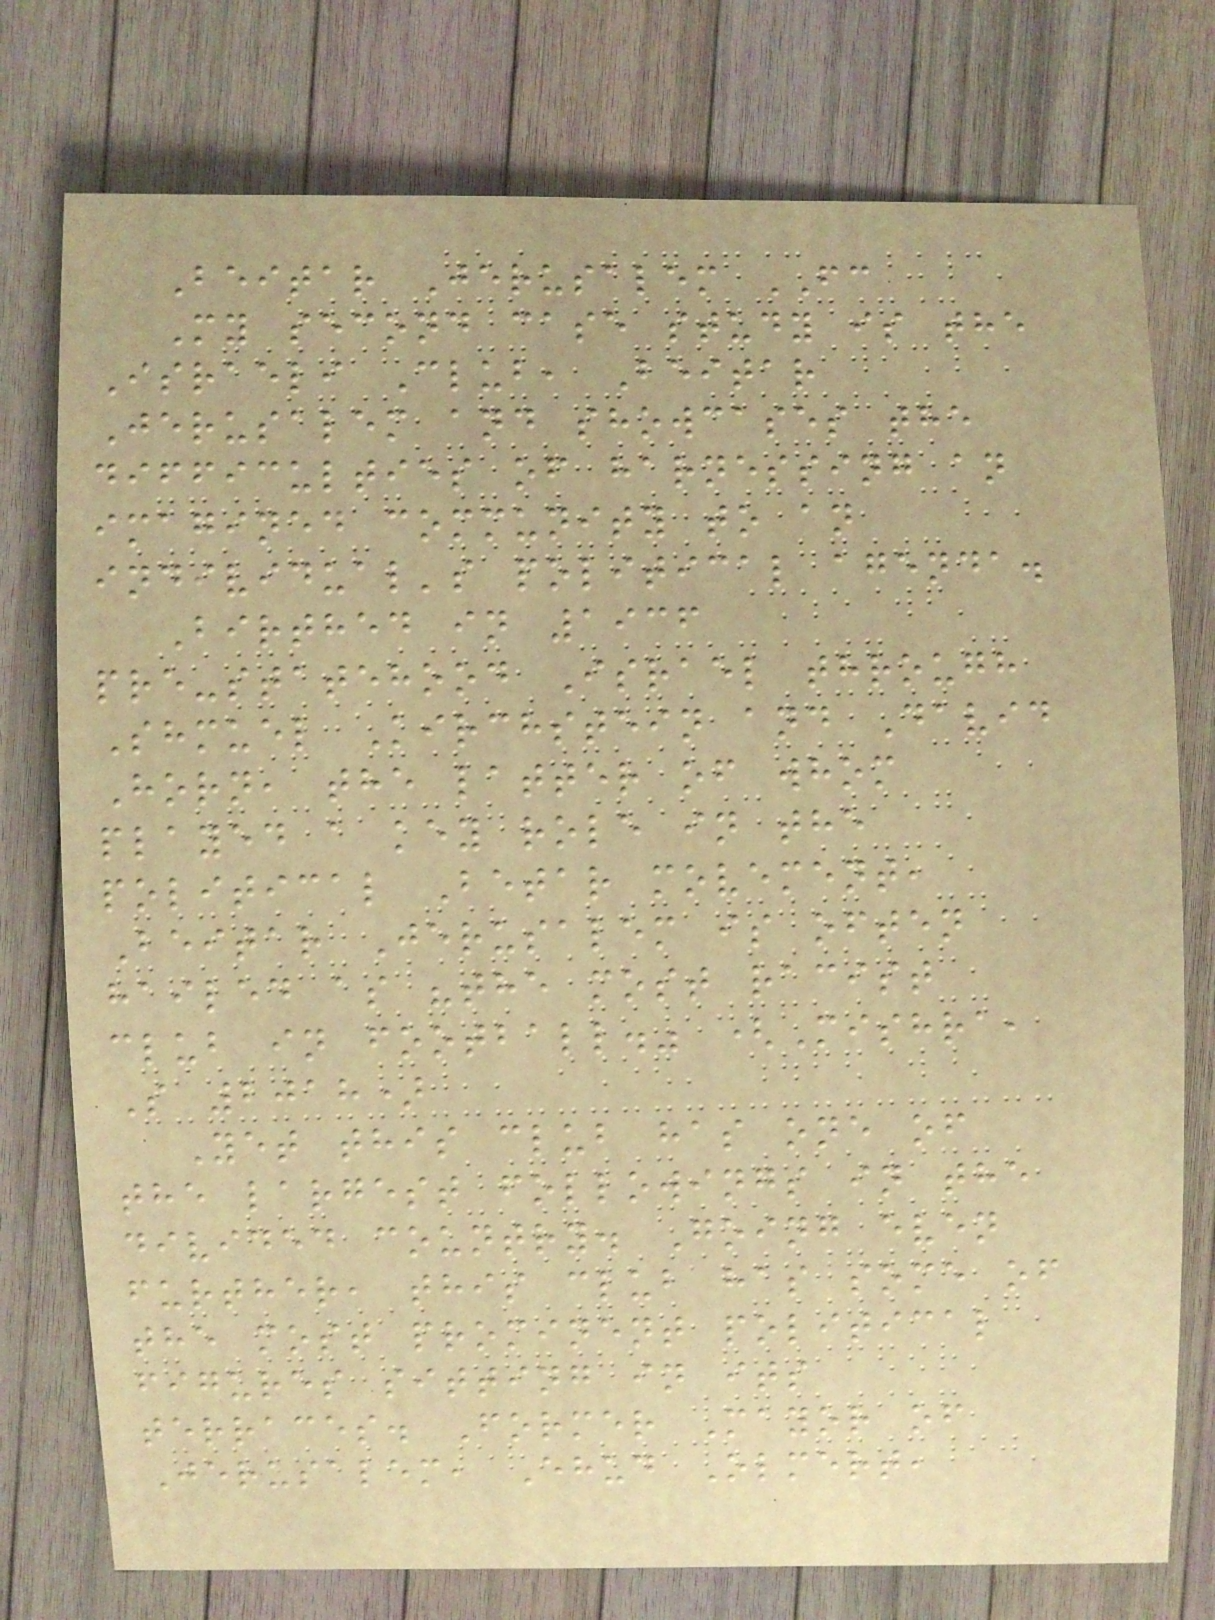Beitar Jerusalem FC
My second case study is the
Israeli Club, Beitar
Jerusalem and showcases the
difficulties of harnessing an
imagined community to an
individual's political agenda.
Birthed in 1936
pre-statehood Israel through
Shmuel Kirchstein and David
Horn, the latter of whom
played a key role in the
political Betar movement,
Beitar Jerusalem is often
hailed as "the most racist
club in football." (Mishra,
S 2018)
Yet this club has one of
the largest followings in the
divided country. Going even
further, this club has some of
the most prominent political
figures sitting in its
terraces. Former Mayor of
Jerusalem, Ehud Olmert,
